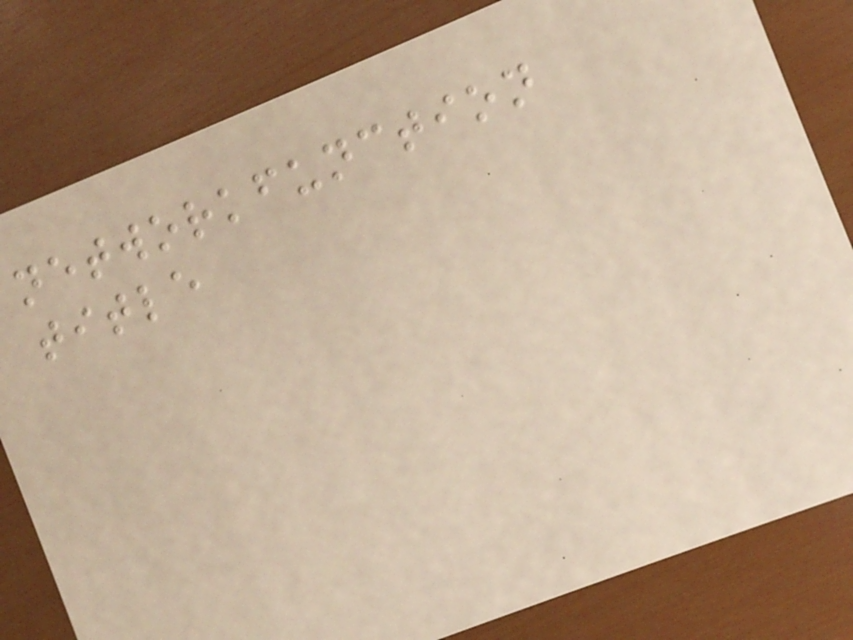networkfunction
title
